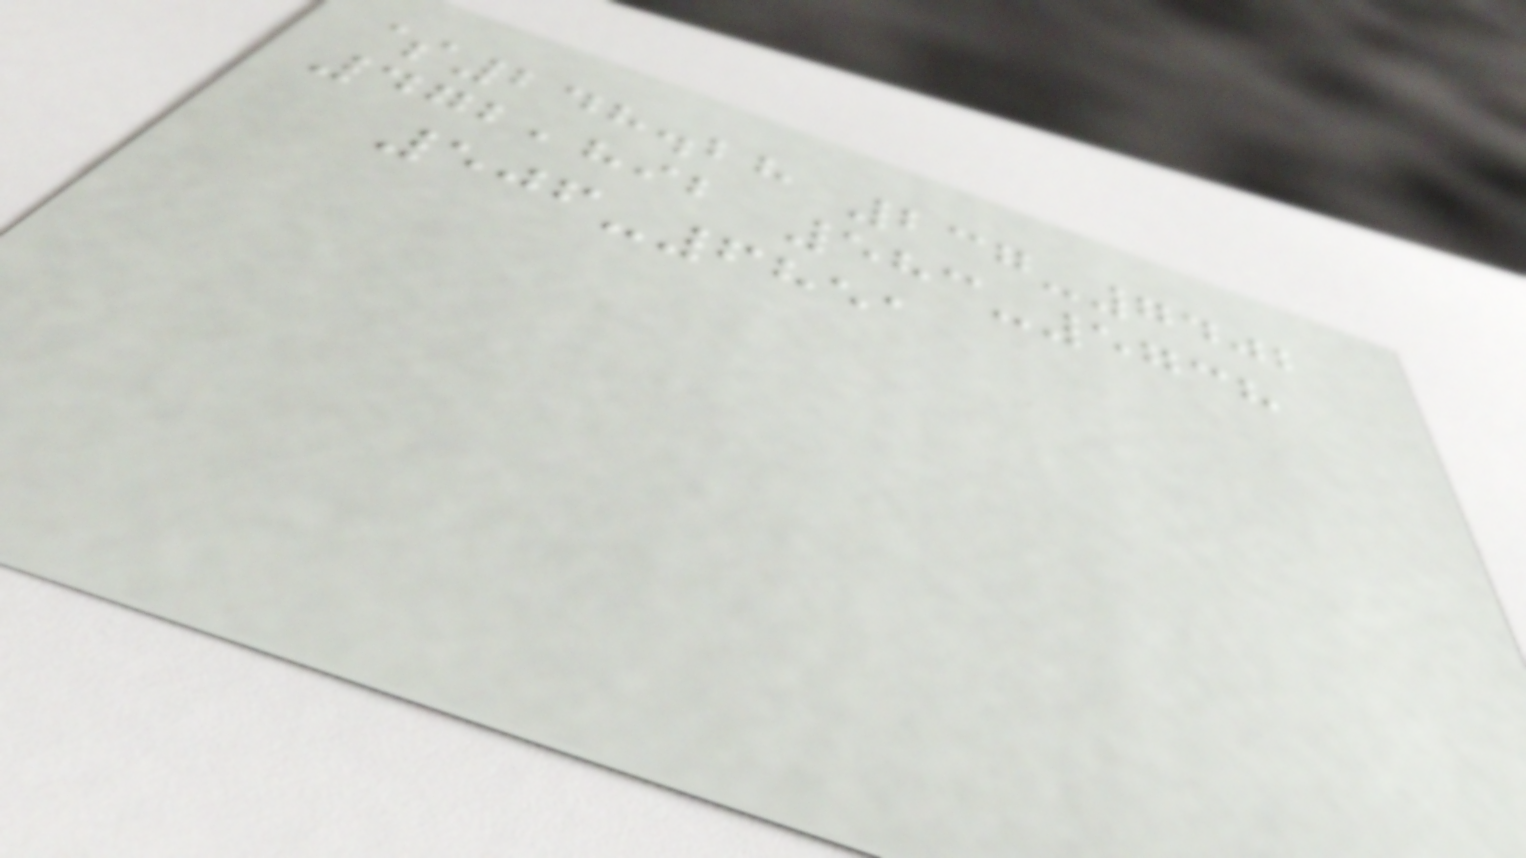$248.28 237-7402
472,892 583-5738
506-6851
